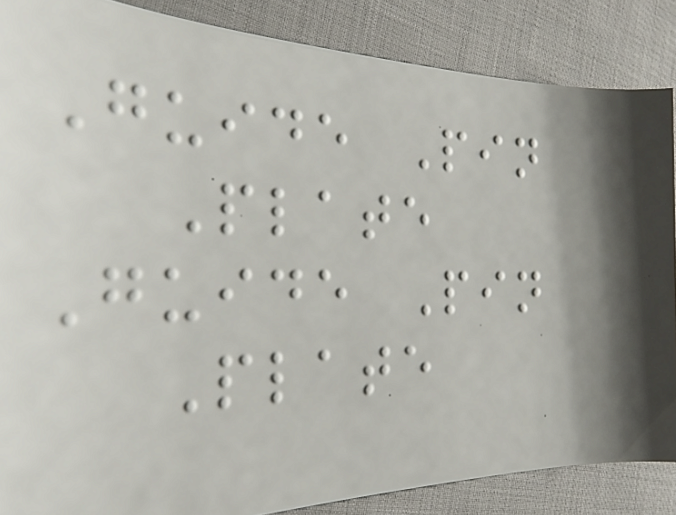Guide Pin
Plate
Guide Pin
Plate
